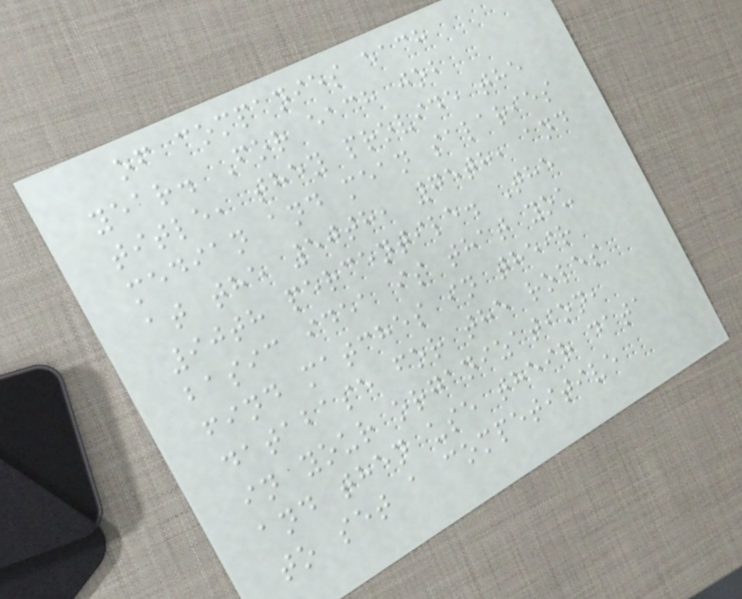of companies each
year. For each job
title, they provide the
median and mean salaries
at the 50th, 75th, and
90th percentile. The
basic idea is that you
find matches in their
database for the roles
in your organization,
and then use their data
to set a competitive
